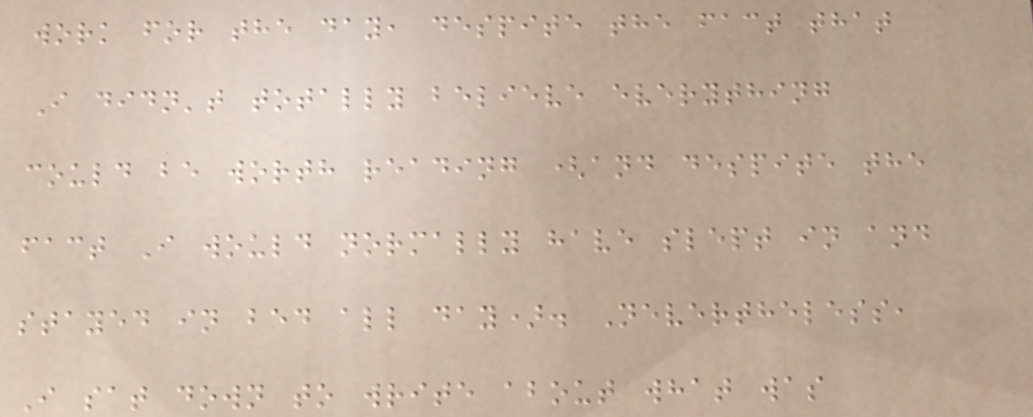work for the day, despite the fact that
I didn't totally believe everything
could be worth reading (and despite the
fact I would normally have slept in and
stayed in bed all day). Nevertheless,
I sat down to write about what was
